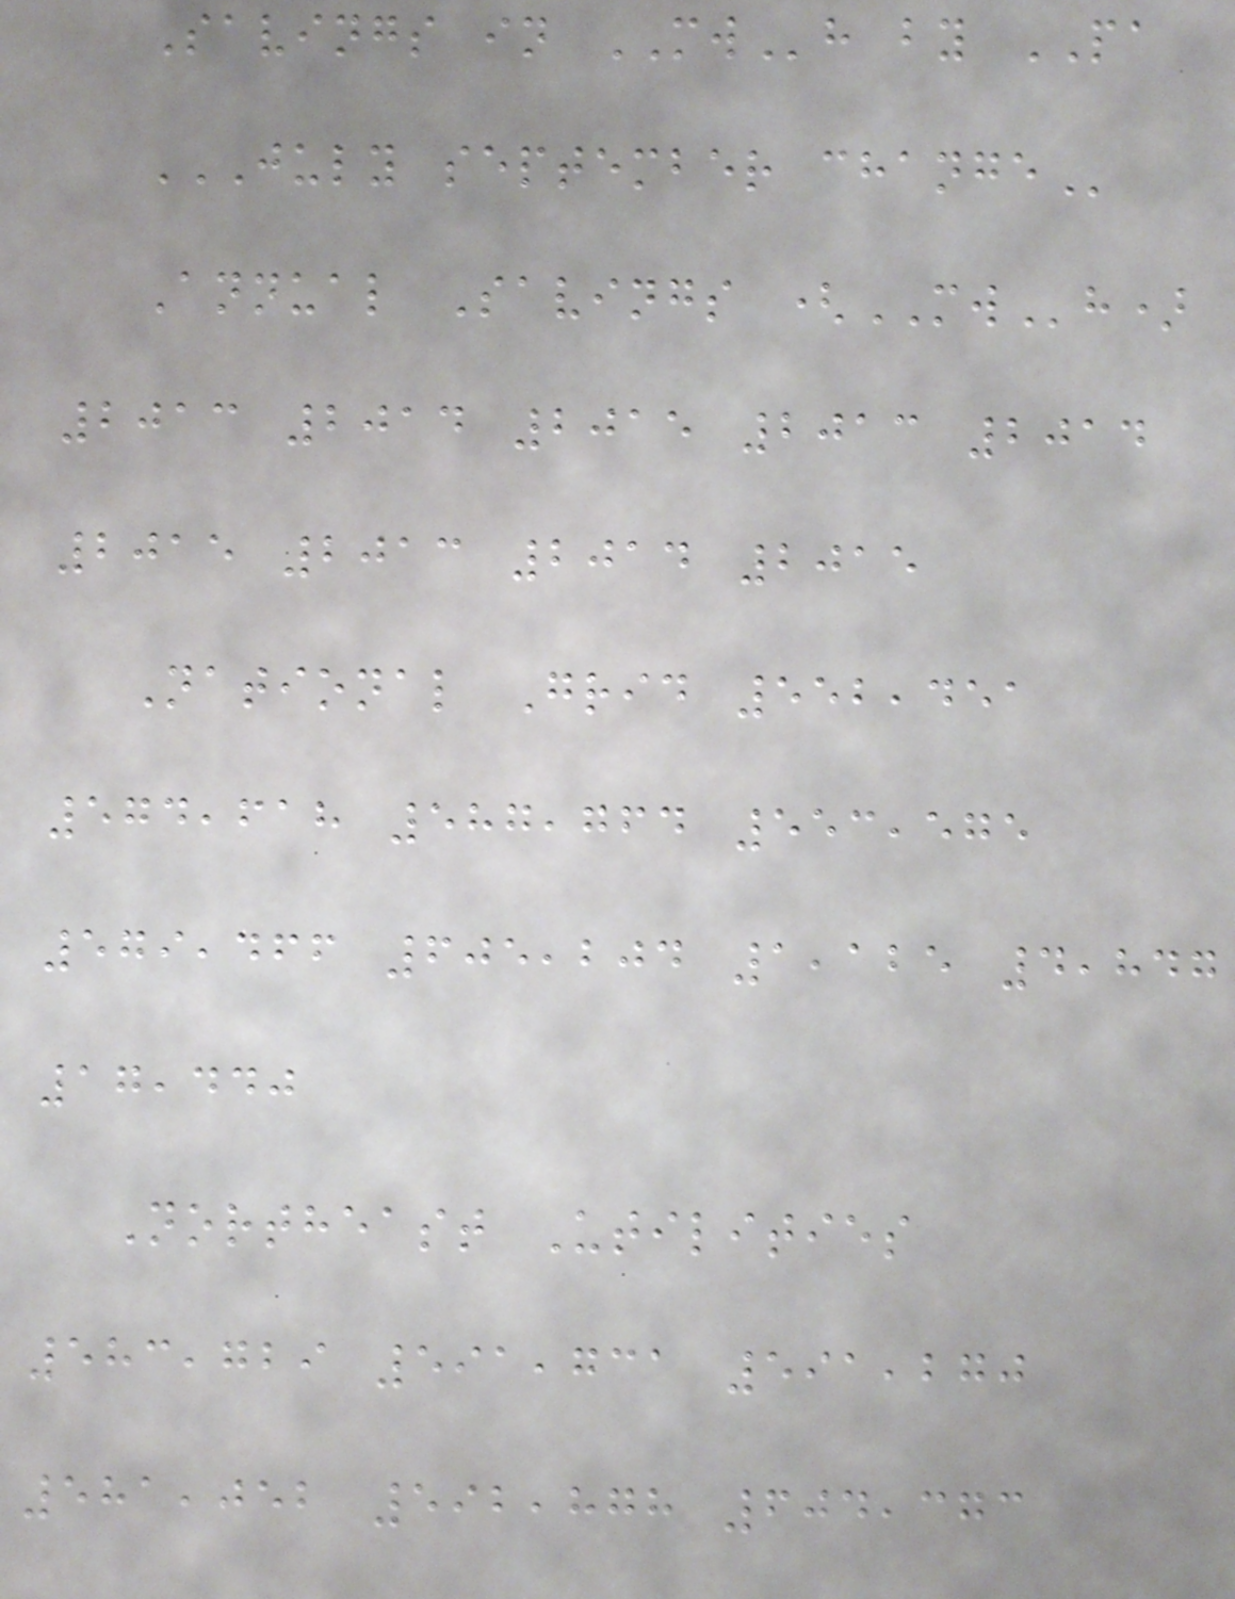Savings in MWh by PA
JULY SEPTEMBER CHANGE
Annual Savings (MWh)
2013 2014 2015 2013 2014
2015 2013 2014 2015
National Grid 552,451
574,618 587,764 553,575
579,466 605,204 1,125 4,847
17,440
Northeast Utilities
583,729 591,731 591,270
581,052 592,878 604,373
